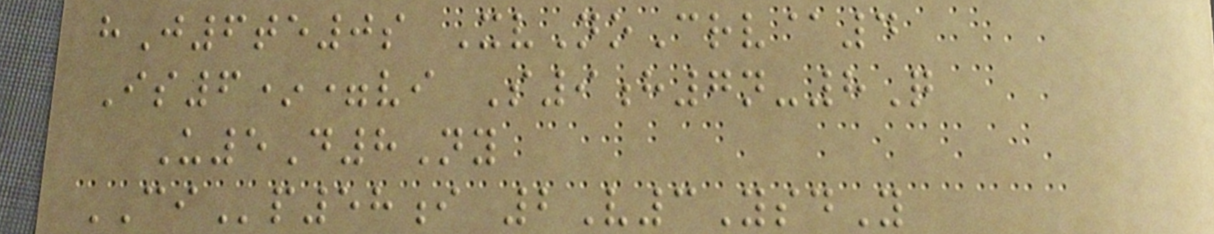hJ6te0s XvNoCrv@4
Is6*=vi S9h7n-8Q
U5D8Ny
CIp58i 2V3YsdY
